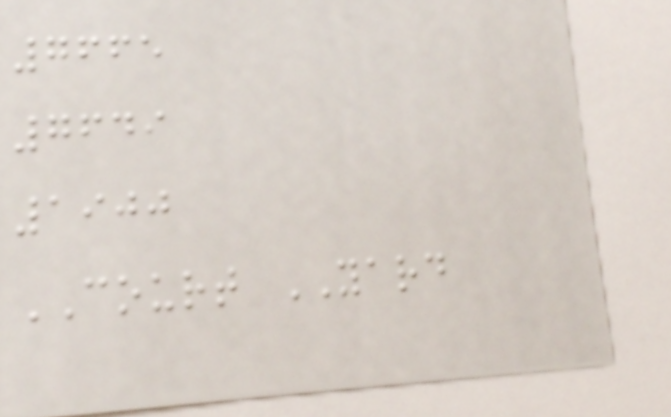7665
7649
1900
COURT YARD
